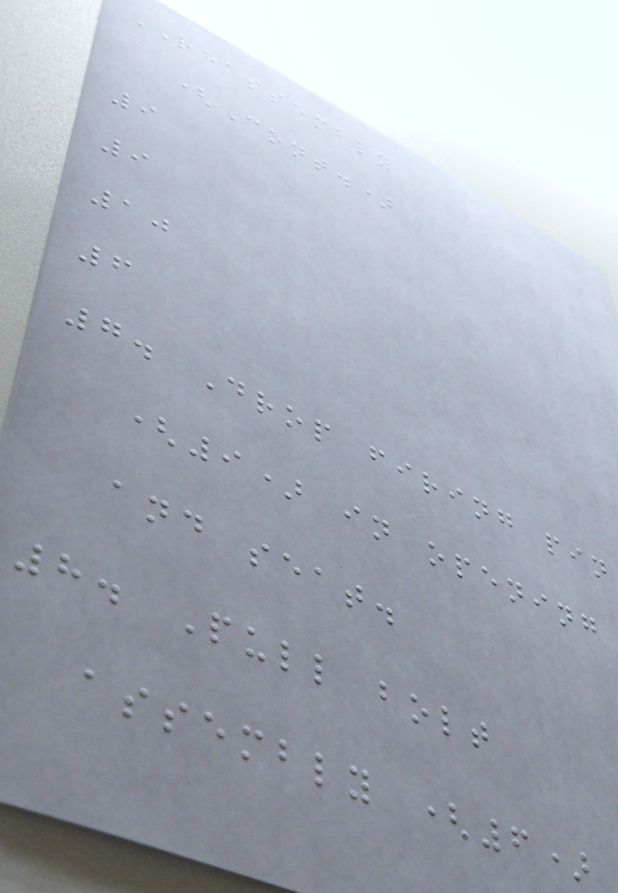REASSEMBLY
(Cont.)
9
9
10
6
7. Drop firing pin
(9) in opening
and seat.
8. Pull bolt
assembly (6)
